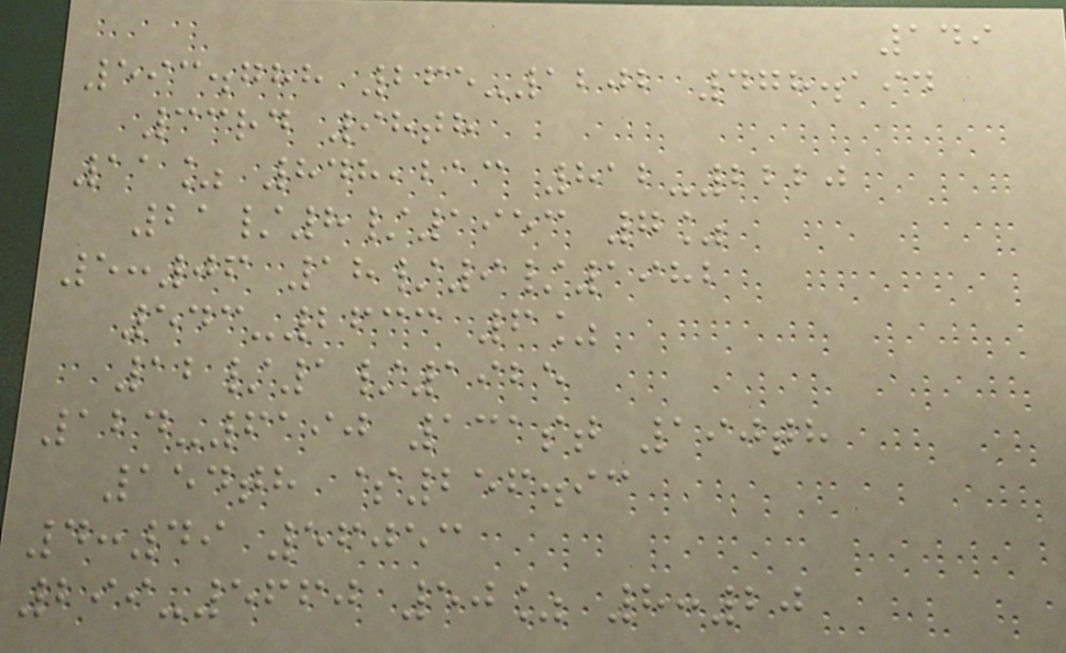149
593.788 265-1202 478.194
33rd 98th
11% 848,213 812-2220
21/8/1953 7%
5:06 18/9/1982
543-2633 6%
12/1/1925
124-6190 131st 190th
154th $256.93
4:49 56053
299-5660 50% 8:20
